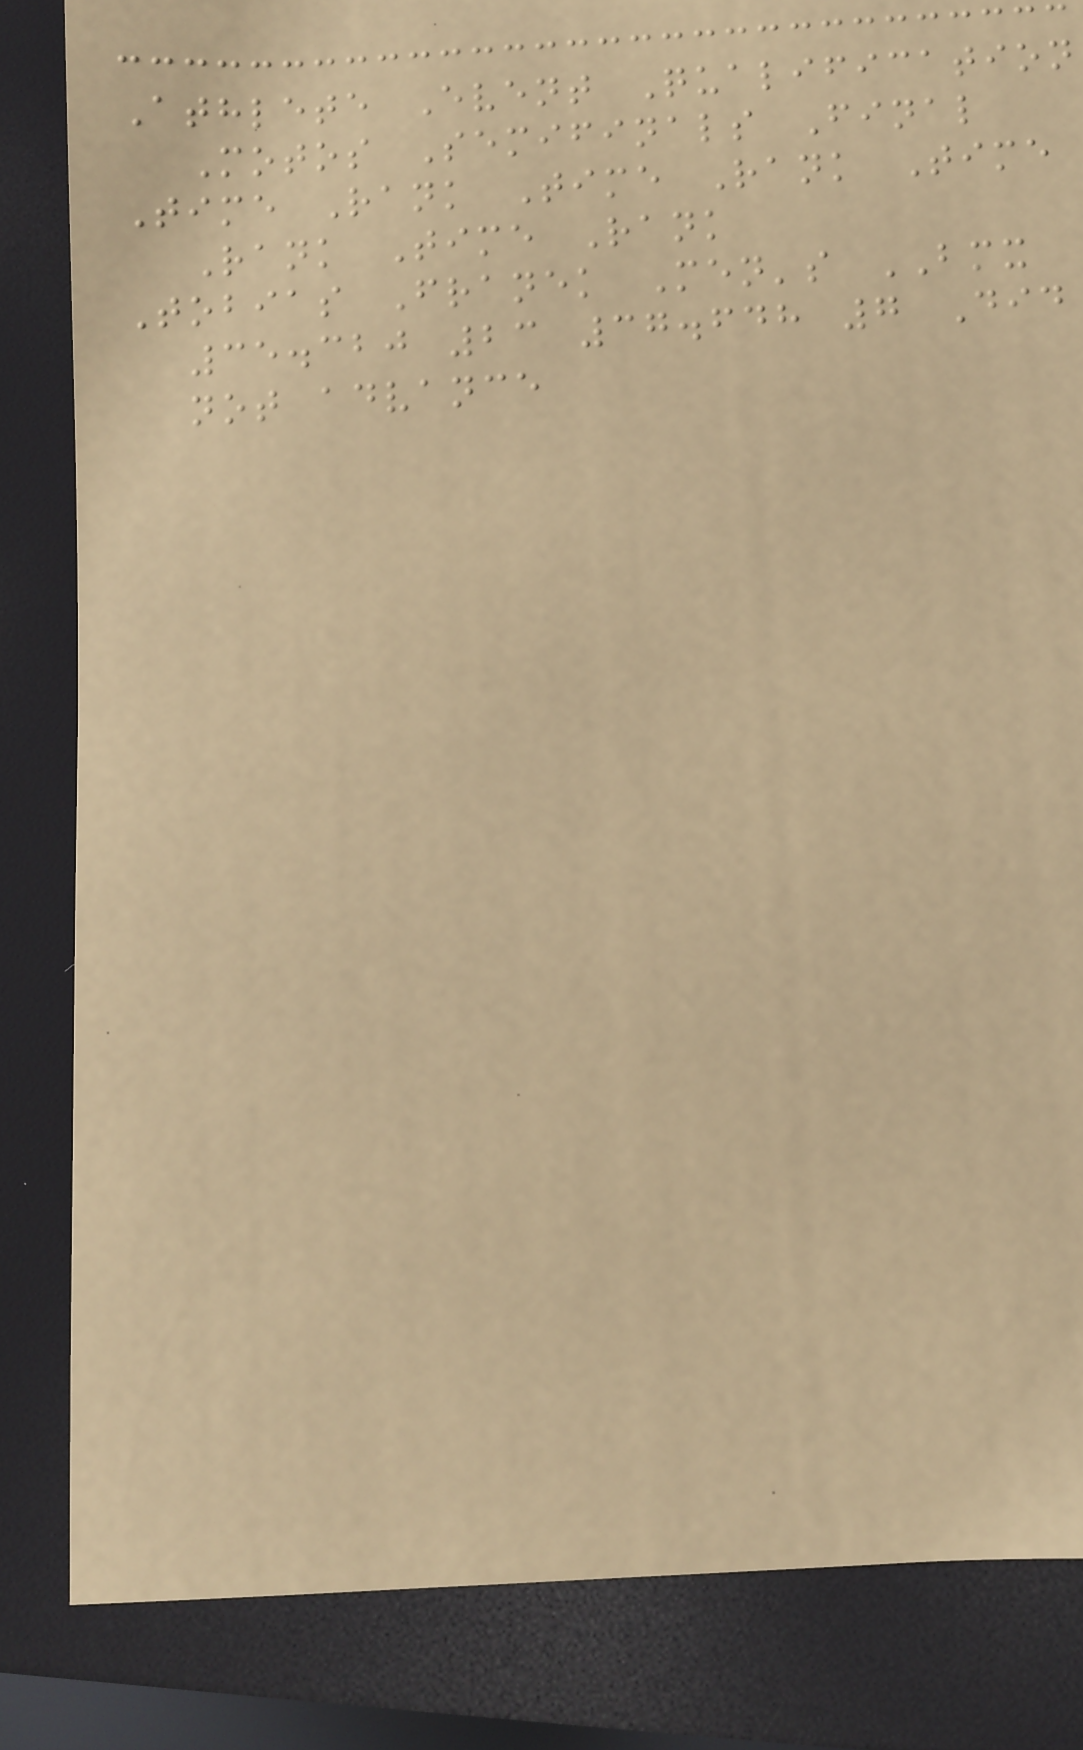Athlete Event Qualification
Motos Semifinals Final
Time Rank Time Rank Time
Rank Time Rank
Tobias Franek Men's BMX
35.320 23 37.648 7 Did
not advance
